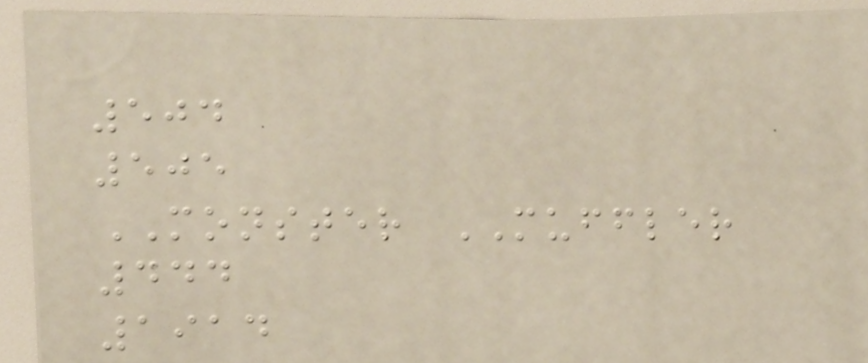504
505
MONSTER MUFFLER
444
1914
